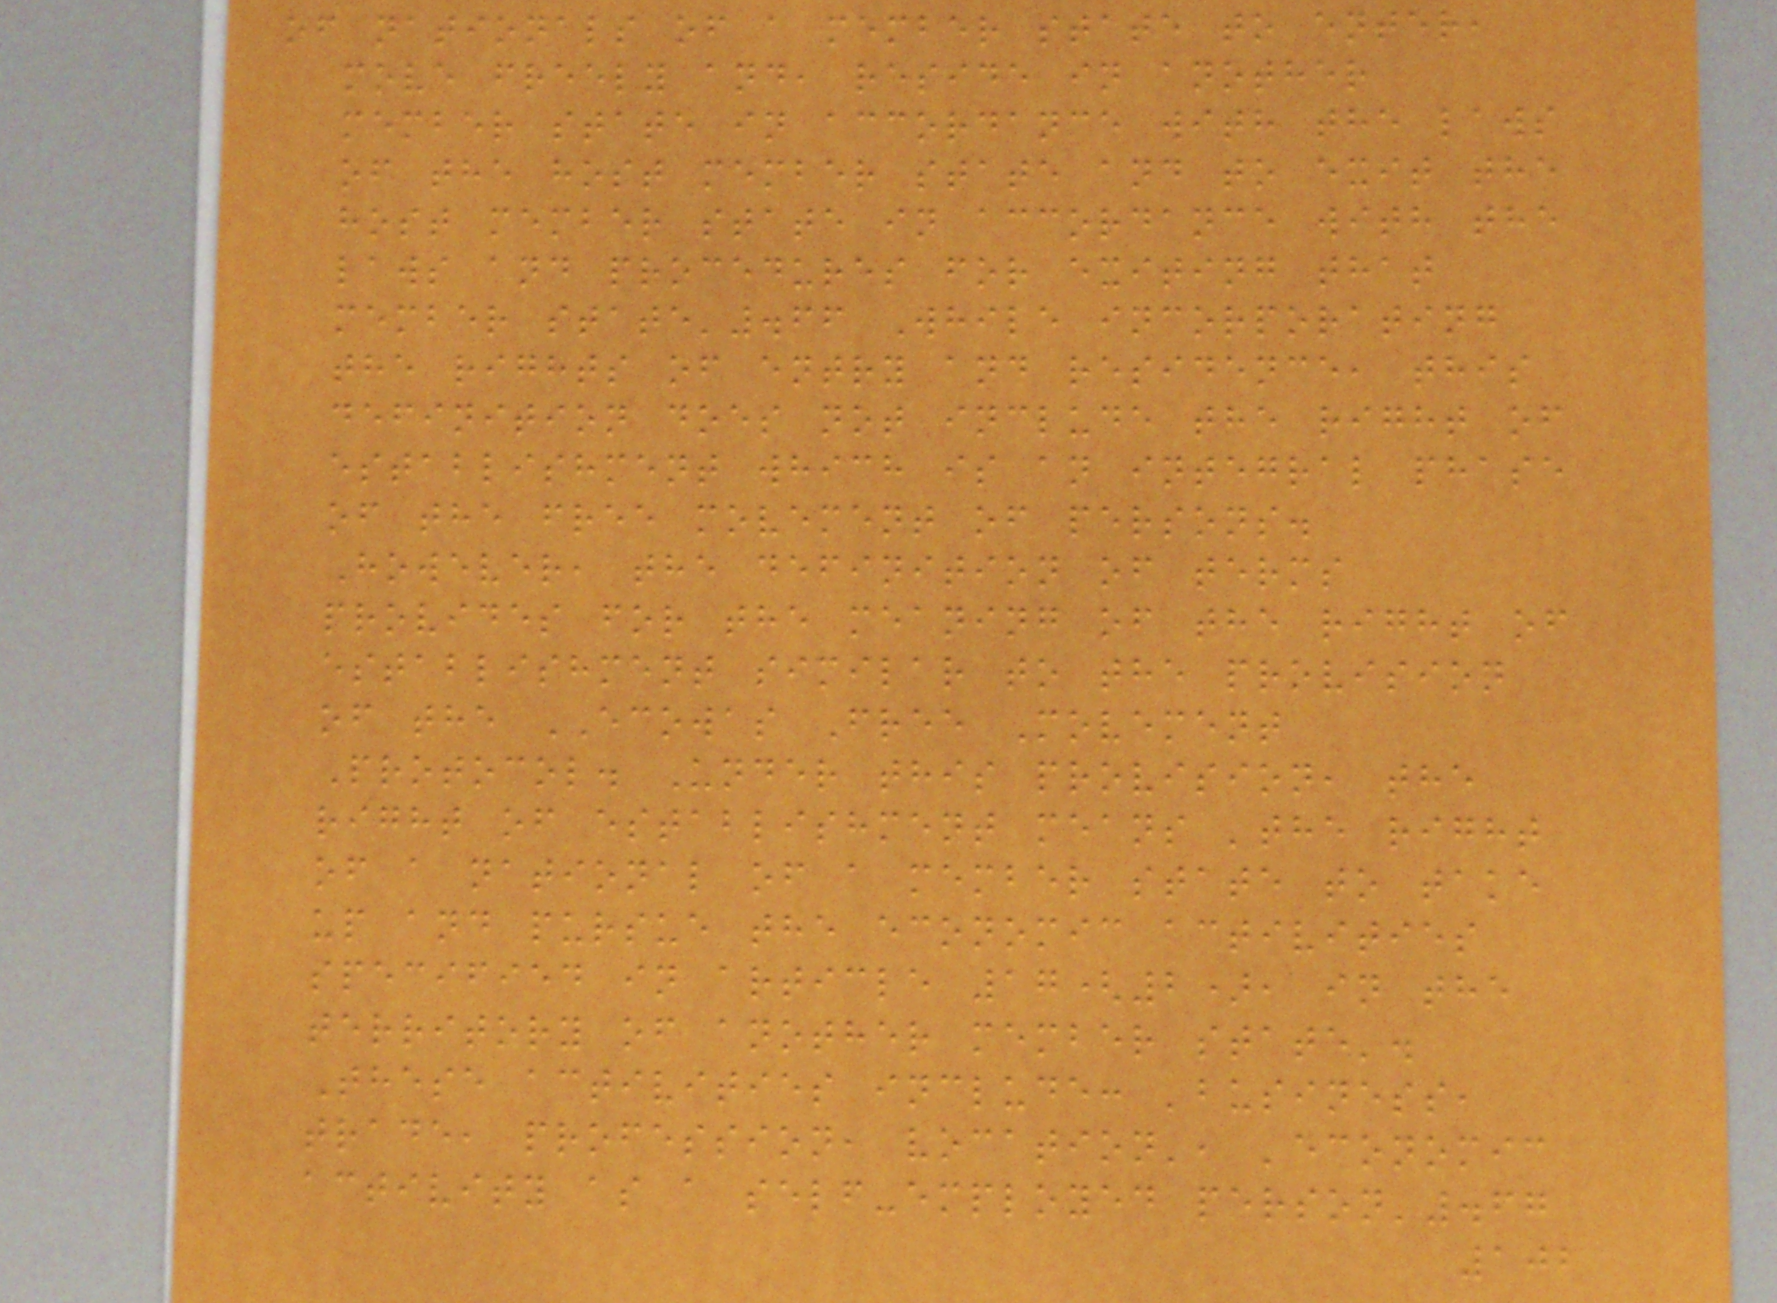of nationals of a member state to enter,
move freely and, reside in another
member state in accordance with the laws
of the host member state and to exit the
host member state in accordance with the
laws and procedures for exiting that
member state'.66 While incorporating
the rights of entry and residence, this
definition does not include the right of
establishment which is an integral phase
of the free movement of persons.
However, the definition of terms
provides for the meaning of the right of
establishment similar to the provision
of the ECOWAS Free Movement
Protocol. Under this provision, the
right of establishment means 'the right
of a national of a member state to take
up and pursue the economic activities
specified in article 17(2), in the
territory of another member state'.
These activities include: 'business,
trade, profession, vocation', 'economic
activity as a self-employed person'.67
102
